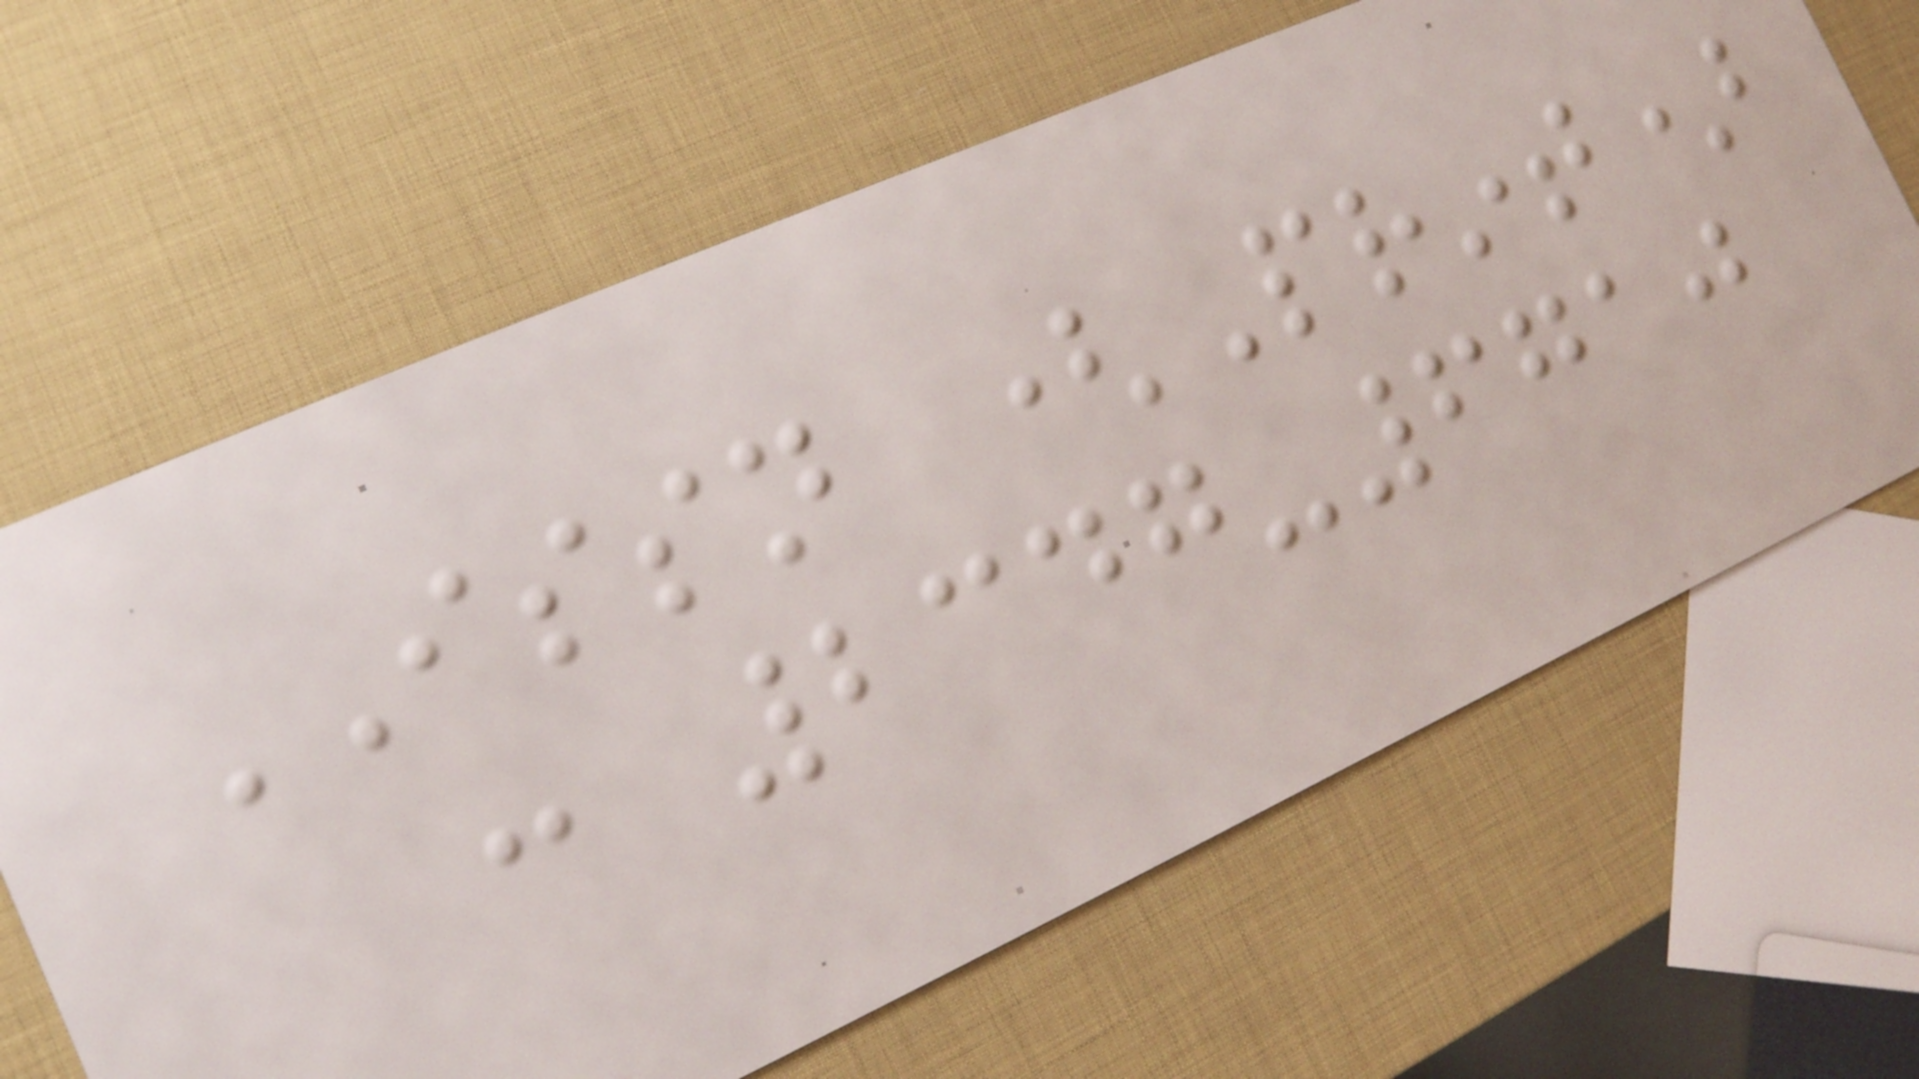ISSN (Print)
: 2347-6710
